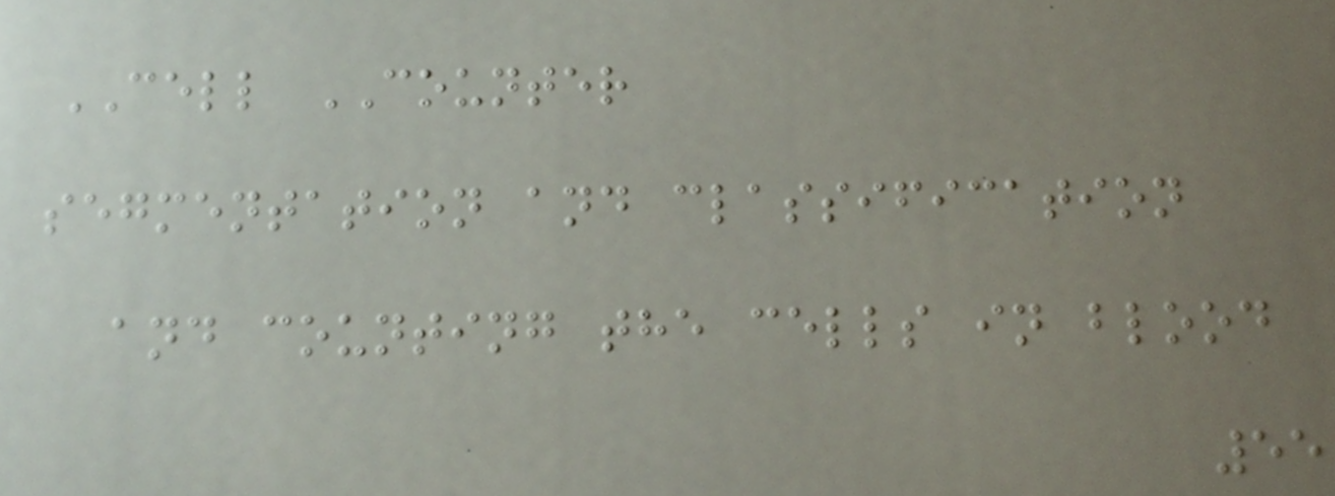CELL COUNTER
segmentation and classification
and counting the cells in blood
55
